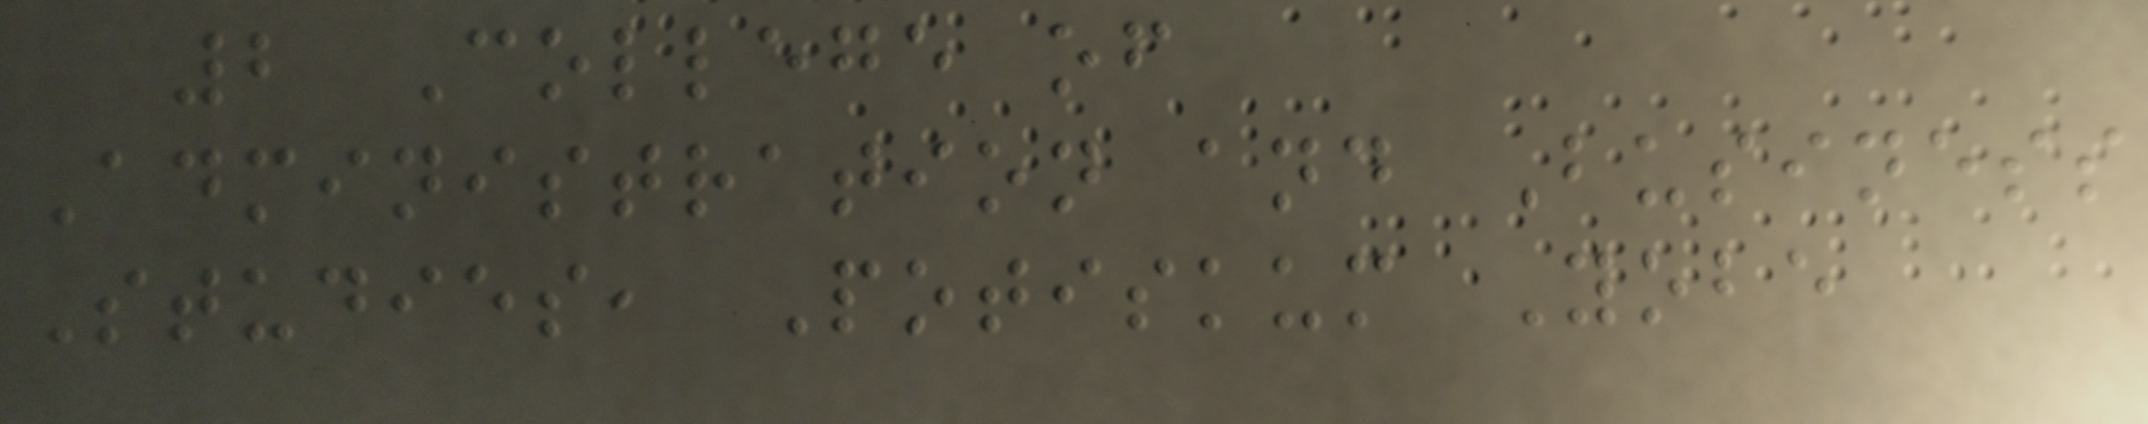2 College of
Administration and Business
Studies, Potiskum Yobe
